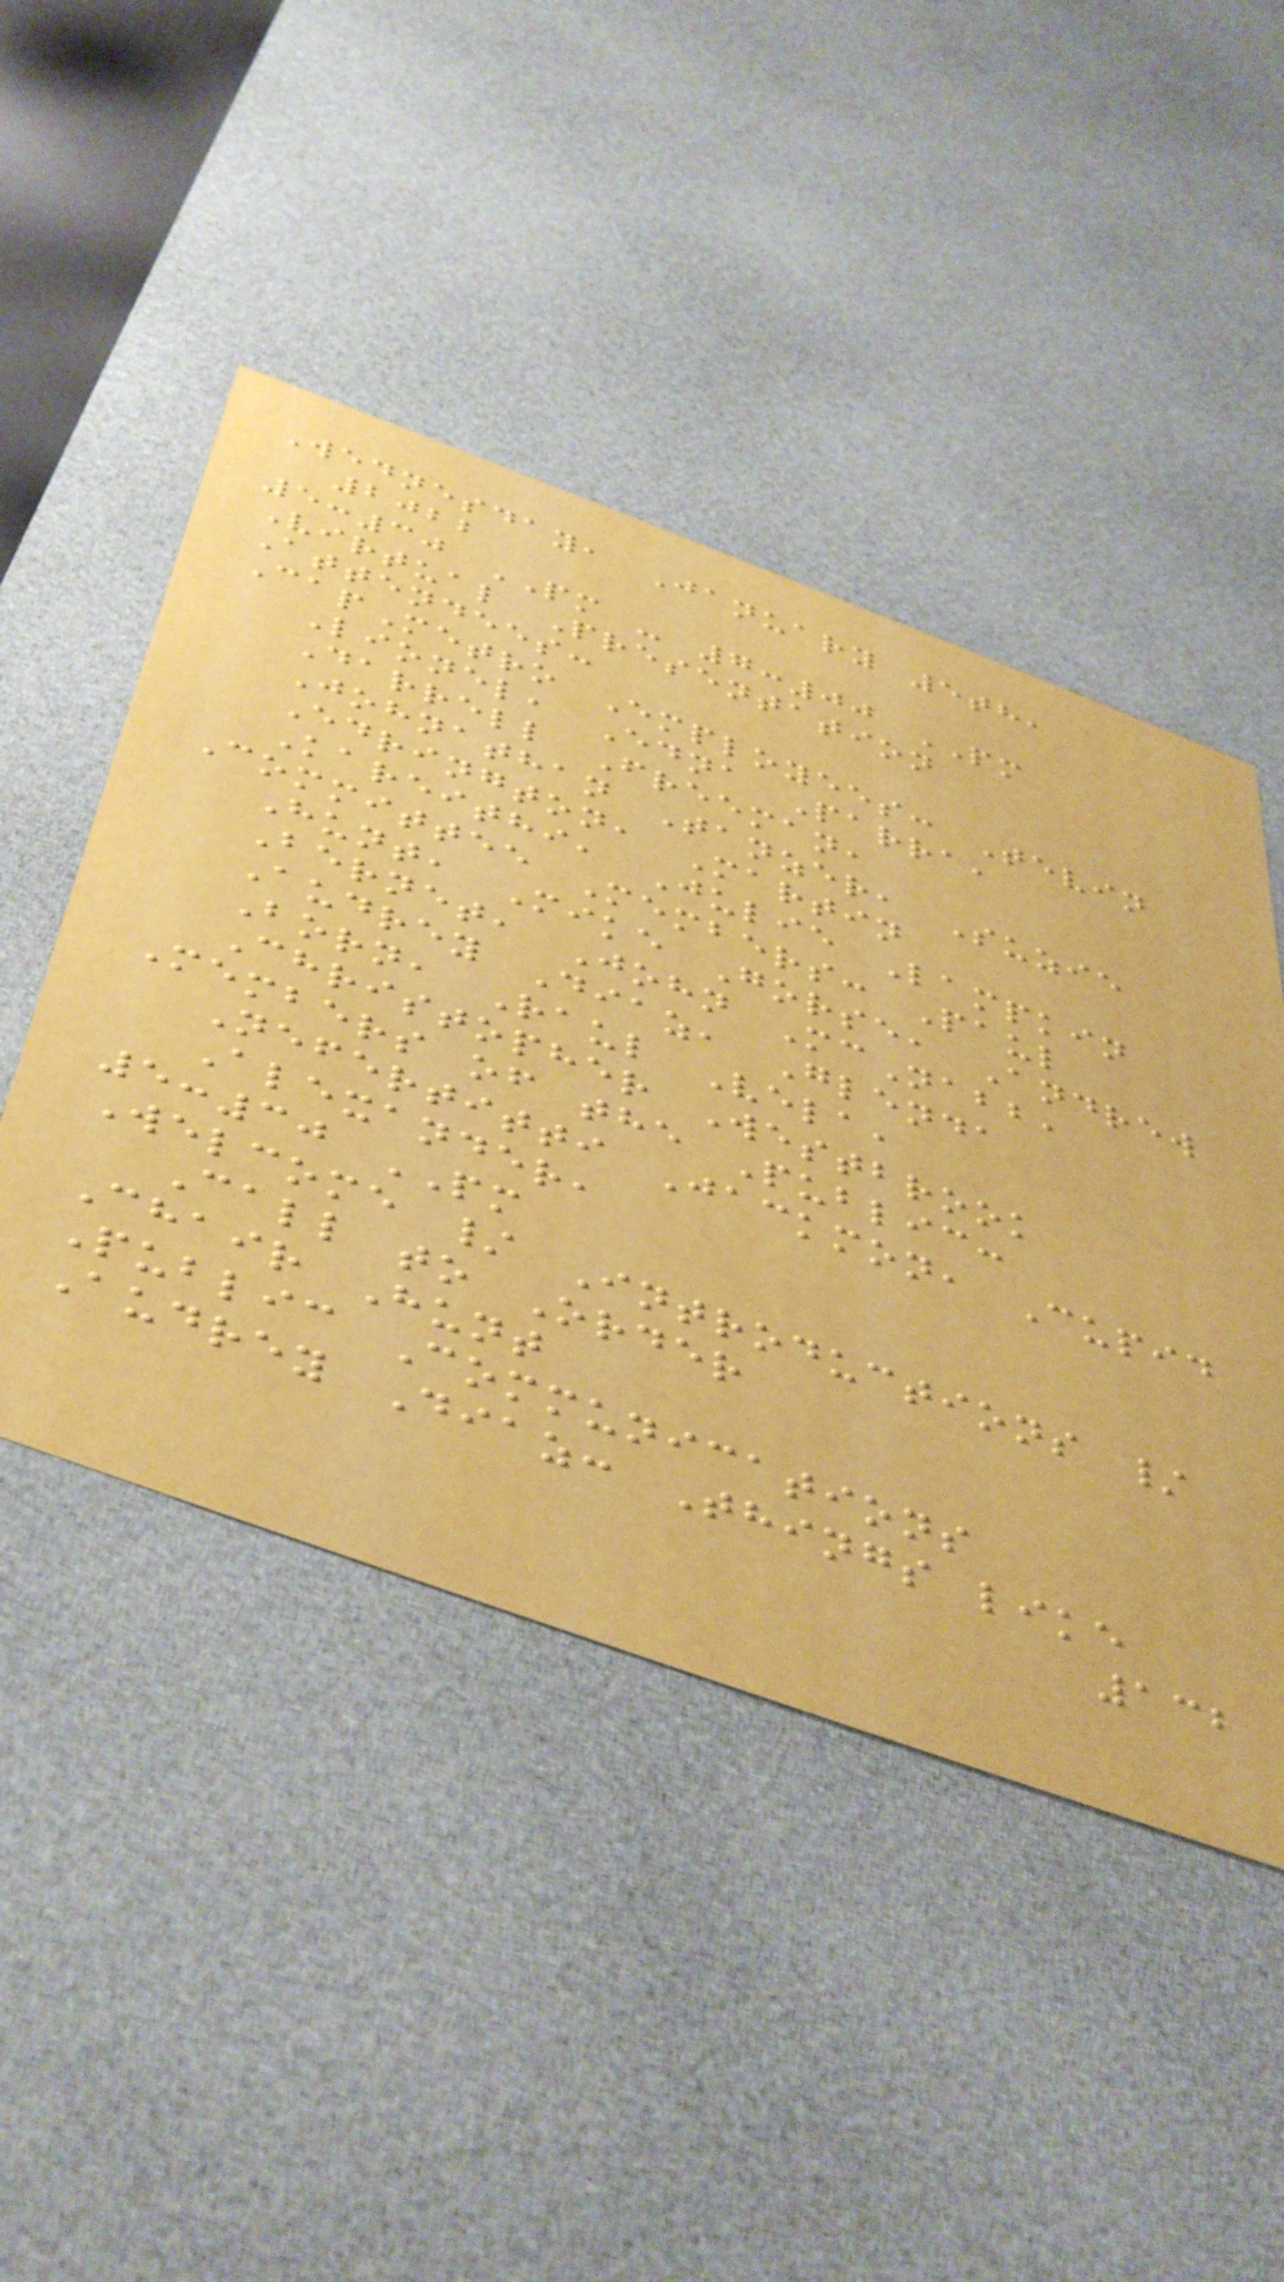Wednesday, January 5th,
2022
5:30 PM - 7:00 PM
Virtual Presentation
Attendees:
CapMetro Employees: Tevin
Lionel, Edna Parra,
Darrell Freeman,
Johnathan Tanzer, Suzie
Edrington, Martin
Kareithi, Julie Lampkin
Committee Members: Paul
Hunt, Mike Gorse, Andrew
Bernet, John McNabb,
Audrey Diaz, Glenda
Born, Raul Vela,
Christopher Westbrook
Members of the Public:
Nefertitti Jackmon, Cupid
Alexander,
5:30 PM
Welcome / Introductions /
Call to Order
Chair Hunt
Public Communications
Audrey Diaz: Things like
132
